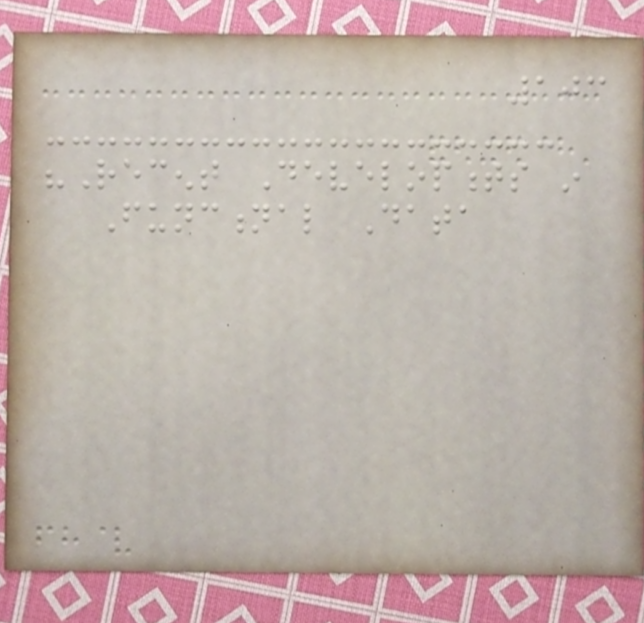103
"Recent Developments in
Functional Data
